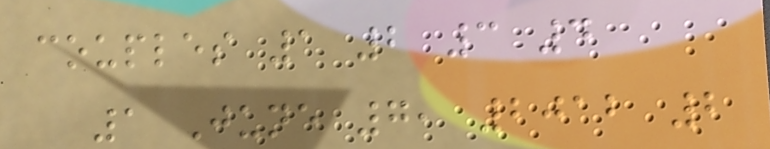couples 1 2 3 4
1 June 7, 2012 2
